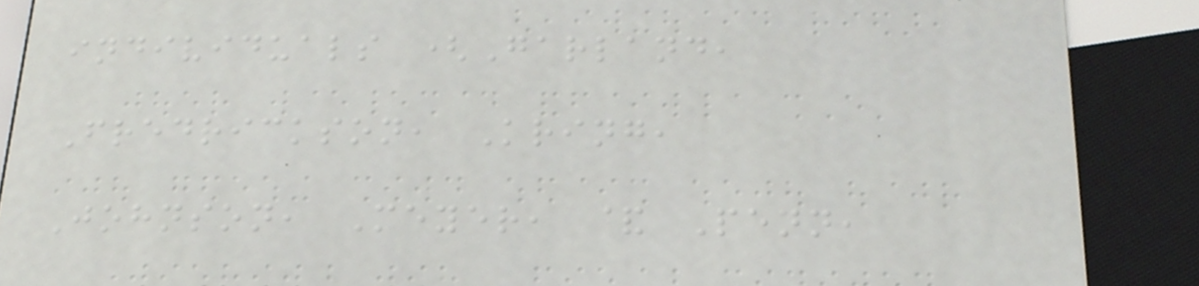individuals (Garland,
Fredrickson, Kring,
Johnson, Meyer, & Penn,
